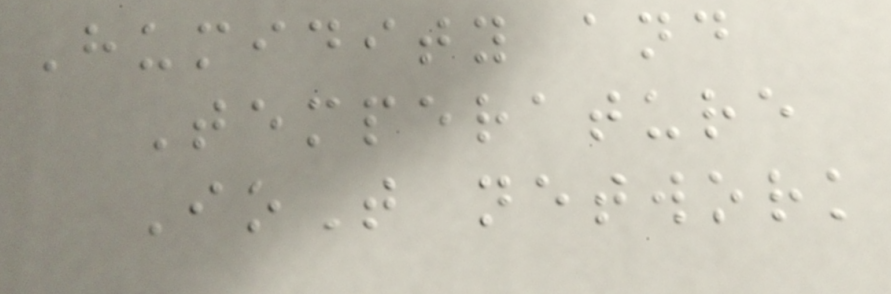Humidity and
Temperature
IoT network
